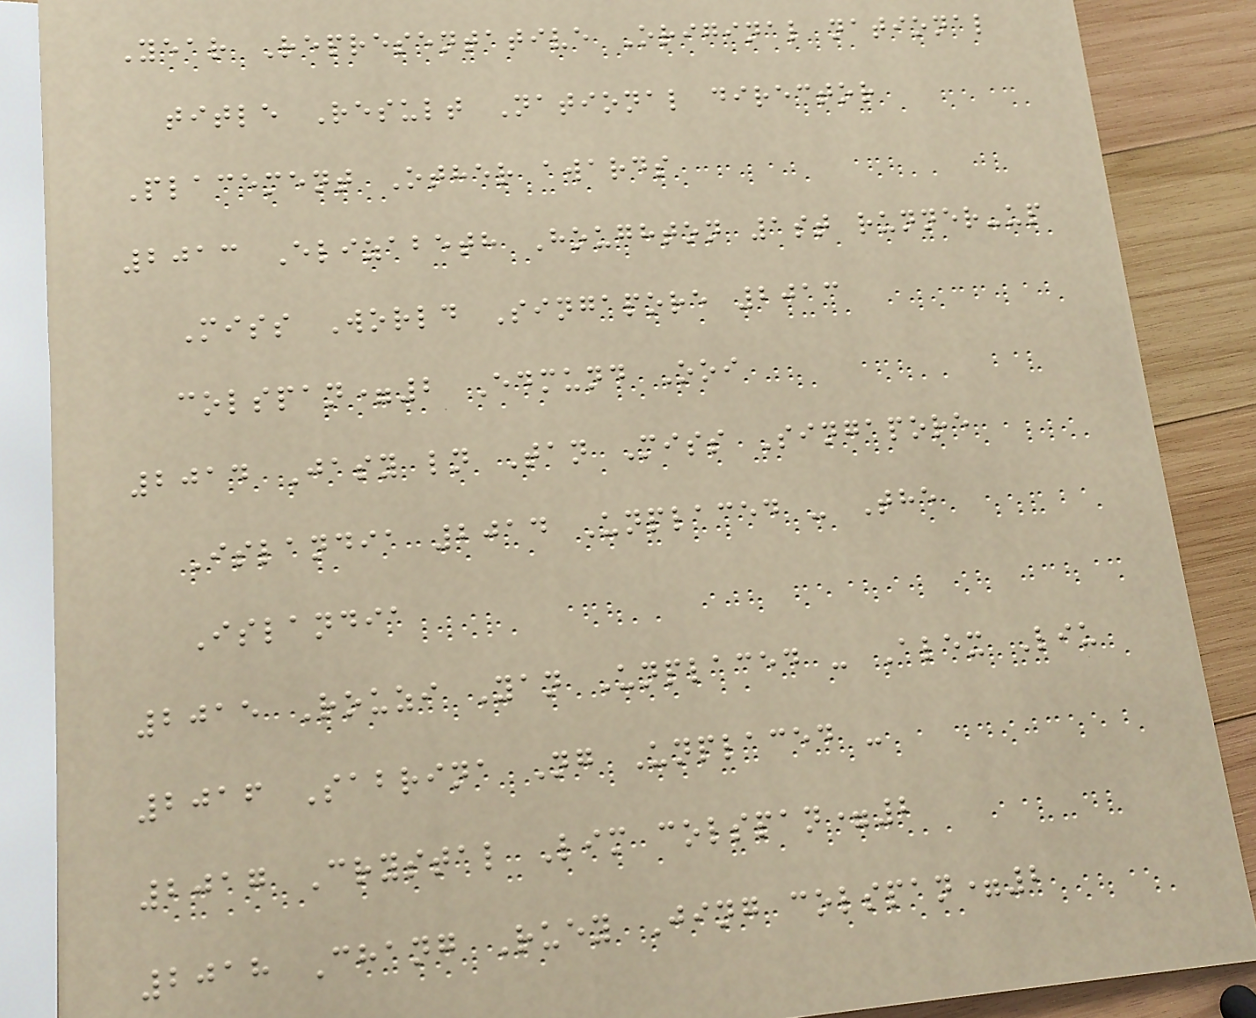Year Representative Original national
title Result National director
Placement Other awards
2013 Elizabeth Houghton 1st runner-up
Miss World Singapore 2013
colspan=2 Edmund Ooi
2014 Jasy ln Tan Miss Singapore
Islandia 2014 Unplaced - The
Islandia
2015 Rouzi Yan Unplaced - Alex Liu
2016 Sabrina Ng Unplaced -
2017 Crystal Lim colspan=2
2018 Chang Ruey Jing colspan=2
